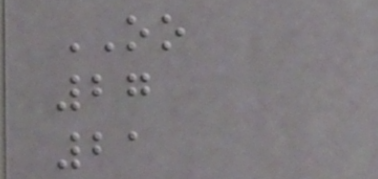OO
27
21
